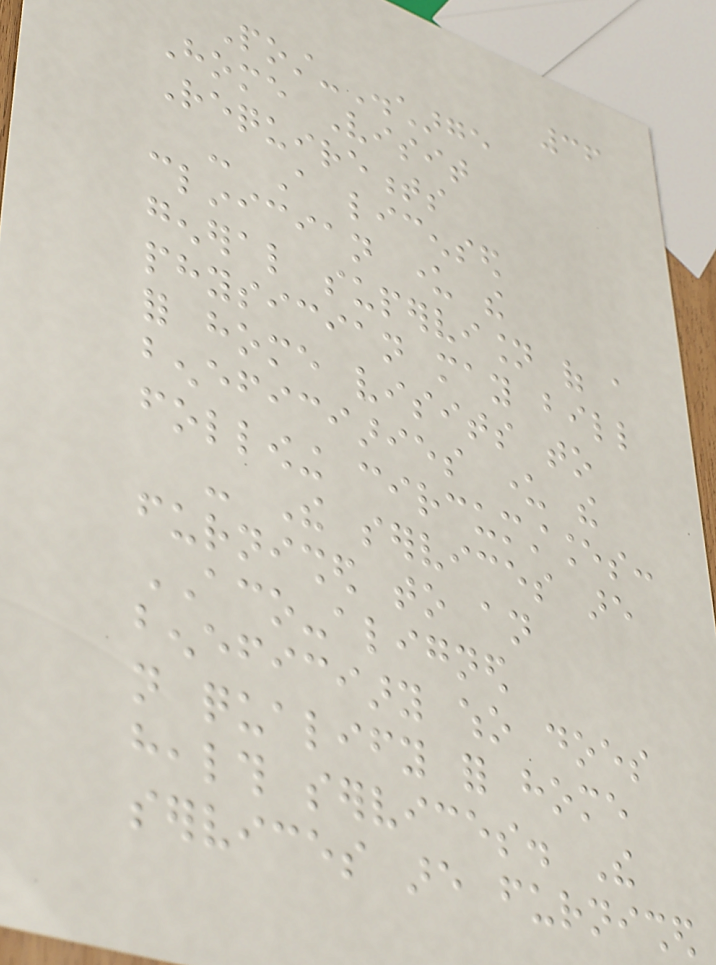36
Post-Discharge
Home Visit
Requirements
- A licensed
clinician under the
general supervision of a
physician may bill
for home visits to
beneficiaries under the
following circumstances:
- The services are
furnished to an
ACO-aligned
beneficiary who does
not qualify for home
health services. The
services are furnished
